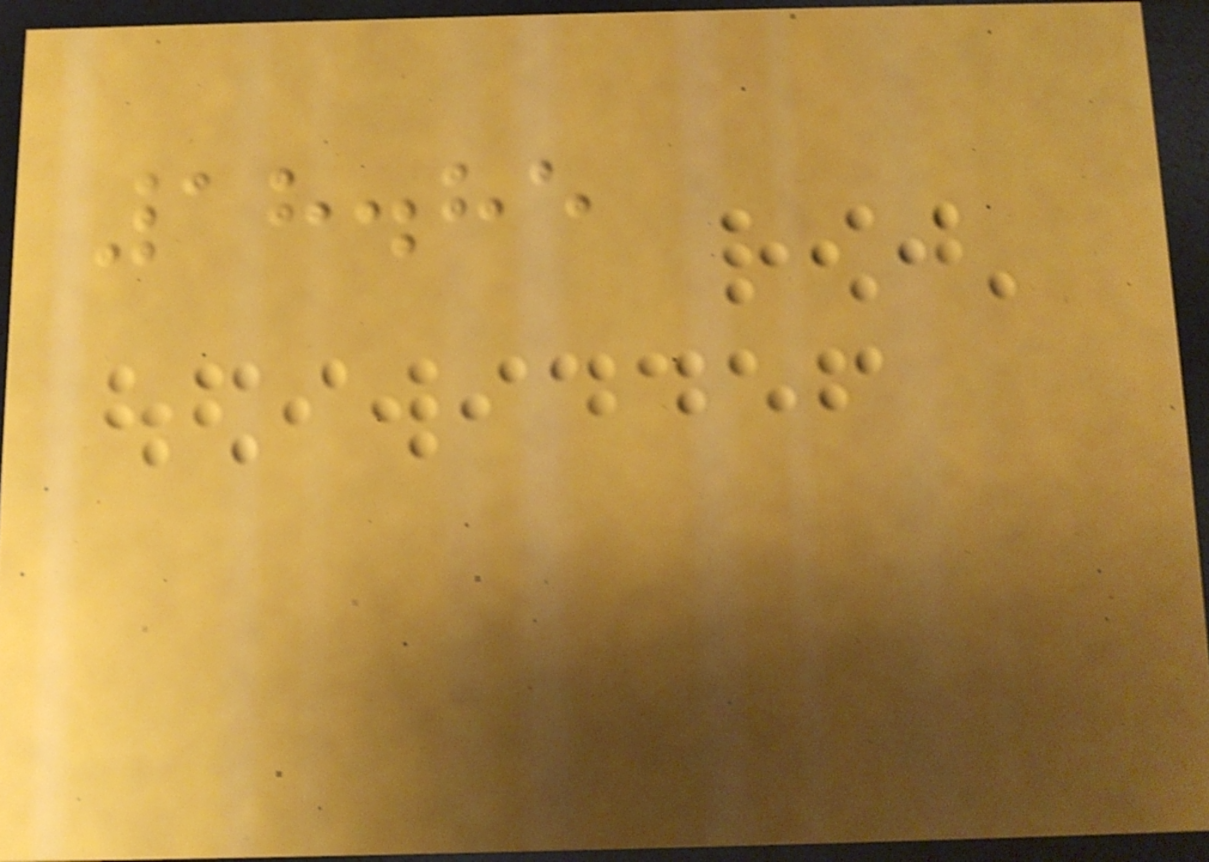18.85
